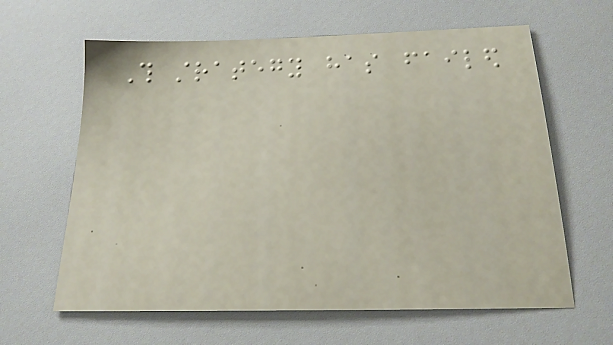This strategy has failed
